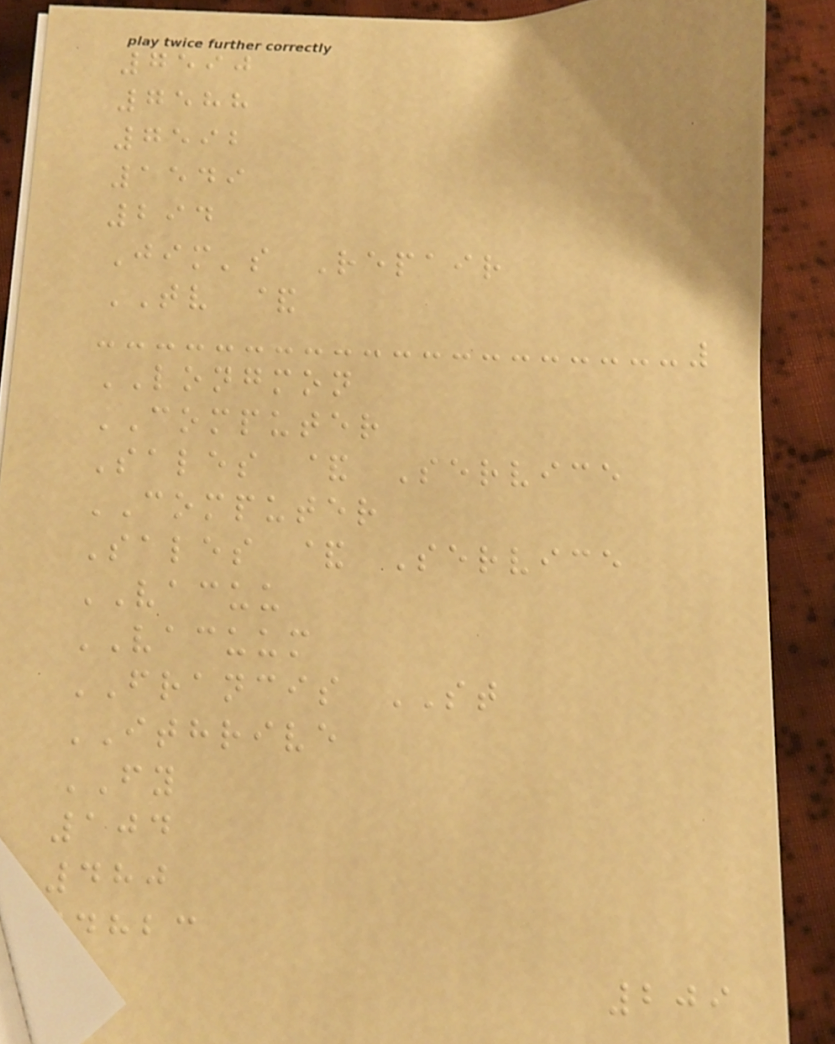7590
7588
7592
1549
294
Jim's Repair
TV &
LONGMON
COMPUTER
Sales & Service
COMPUTER
Sales & Service
VACUU
VACUUM
FRANCIS ST
ITHRIVE
FY
104
480
4823
209
